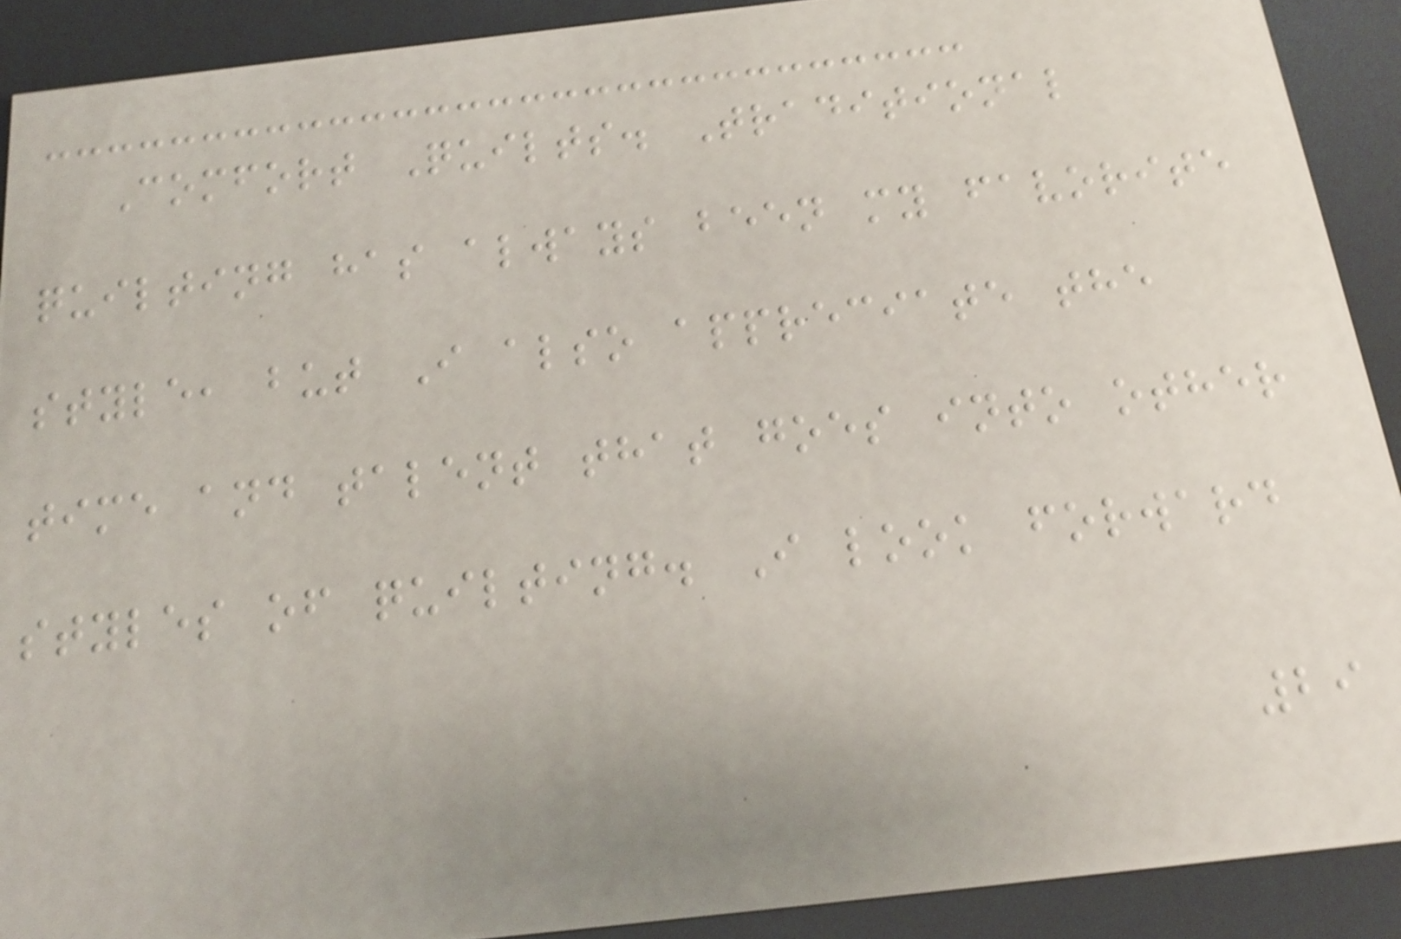Comfort Quilts. Traditional
quilting has always been my favorite
style, but I also appreciate the
time and talent that goes into other
styles of quilting. I look forward
29
